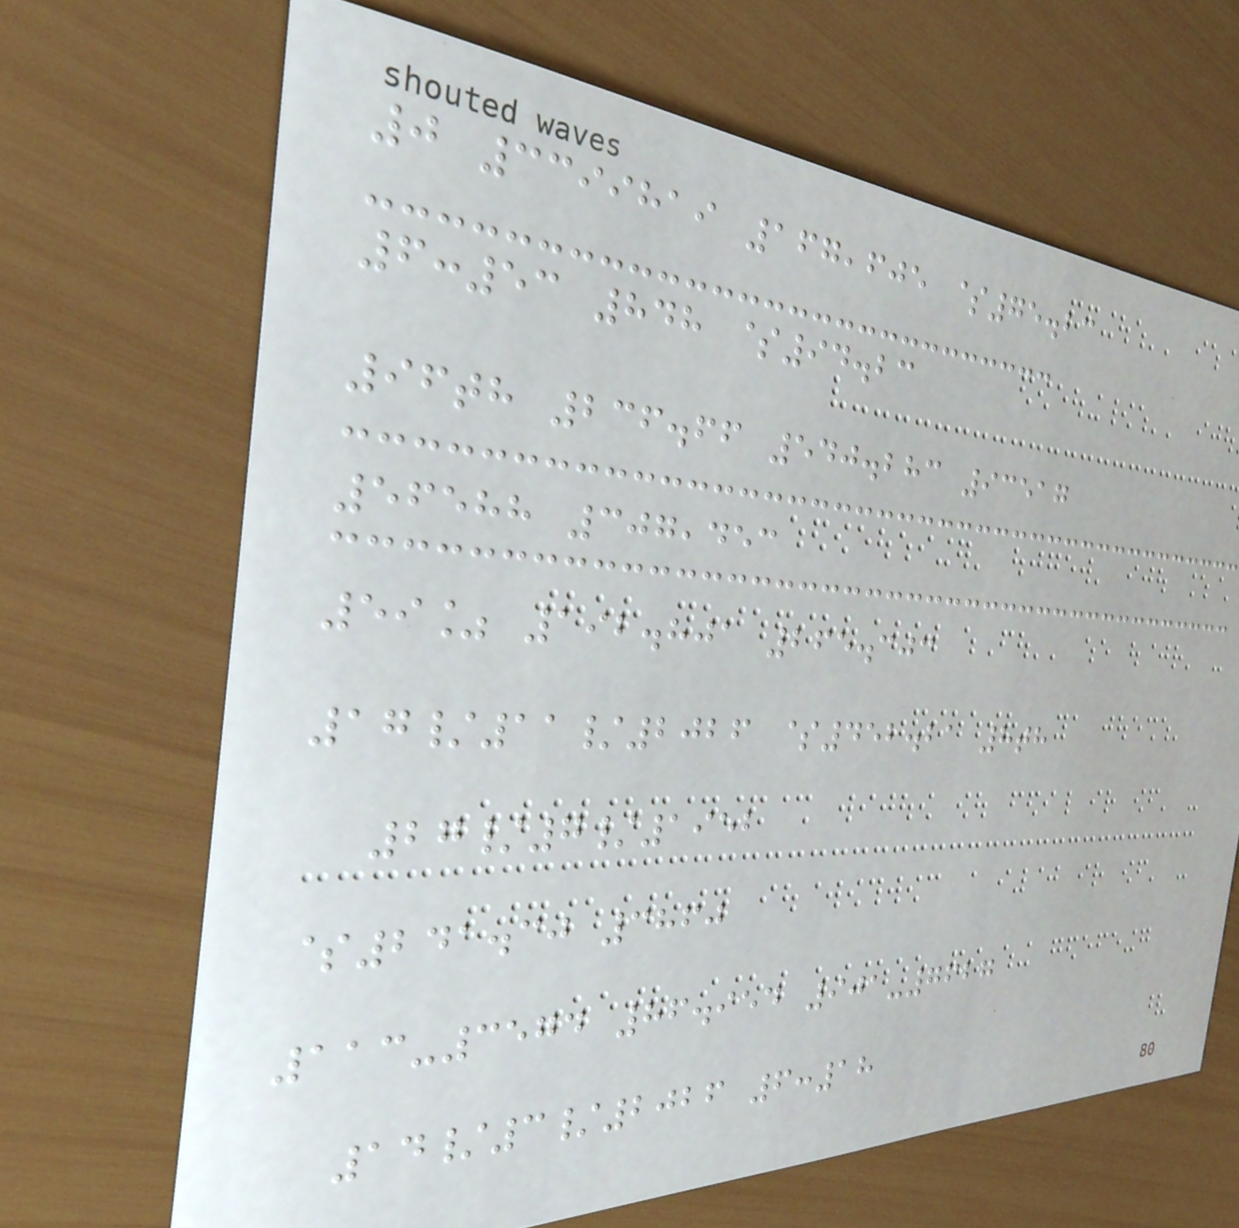0 3399819 167,605 $75.23
6:53 848 $94.23
96th 236.66 540.283 93517
56588 307,453
59% 192.801 265.303
17/11/2026 $452.21 8th
27/7/1952
$241.30 3860
113-3574 86.954 901-7627
14/3/2026 6:18
